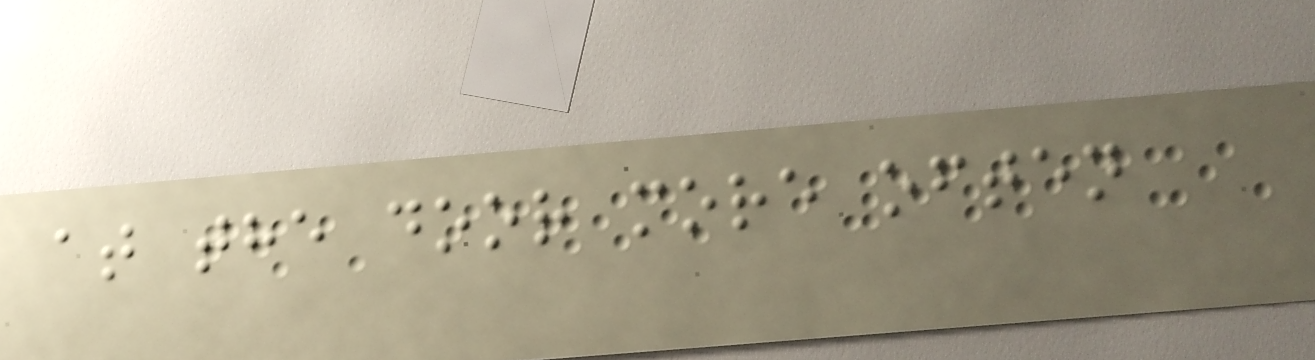at the door more often
